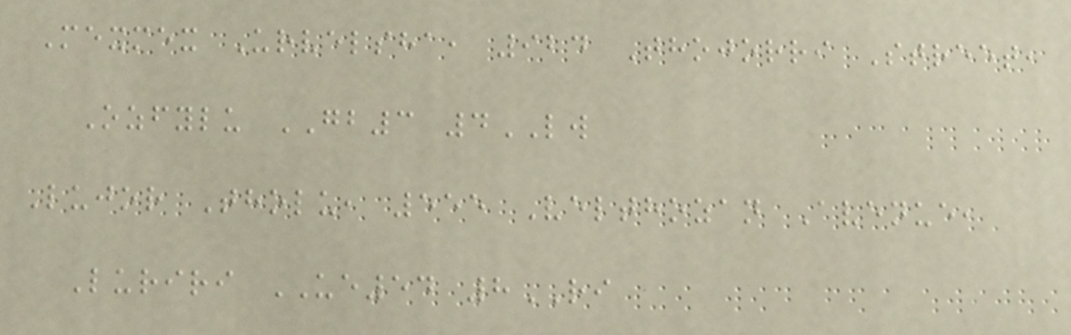Mexmex Urvelsha, 924 Thojorri Street,
Ozfylu GB3 4LW
Lujor Tholu, 555 Velthozan Avenue,
Luriri UE54 8RI
